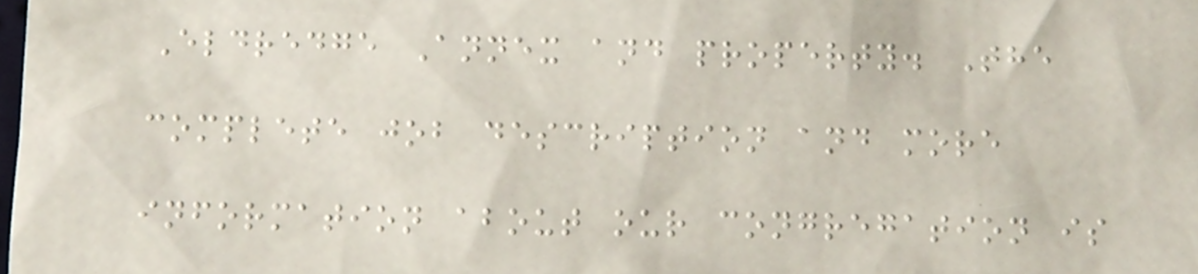Eldredge Annex and property. The
complete job description and more
information about our congregation is
